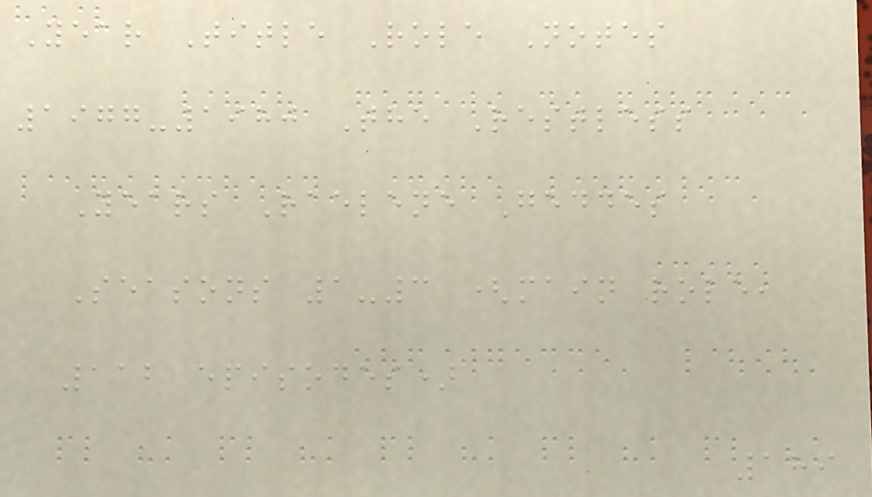Year Title Role Notes
1977-1980 The Restless
Years Raelene Geddes
Seasons 1-3 (main role,
112 episodes)
189
